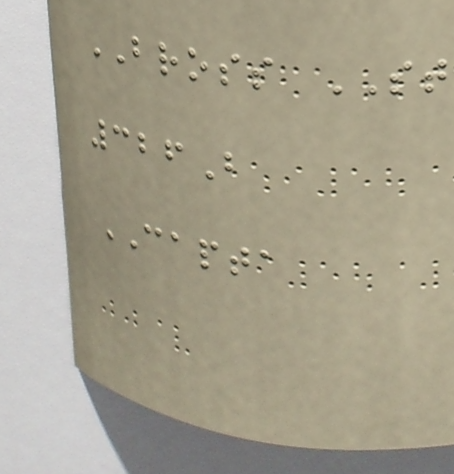BROSS ST
326B
CAPTA
